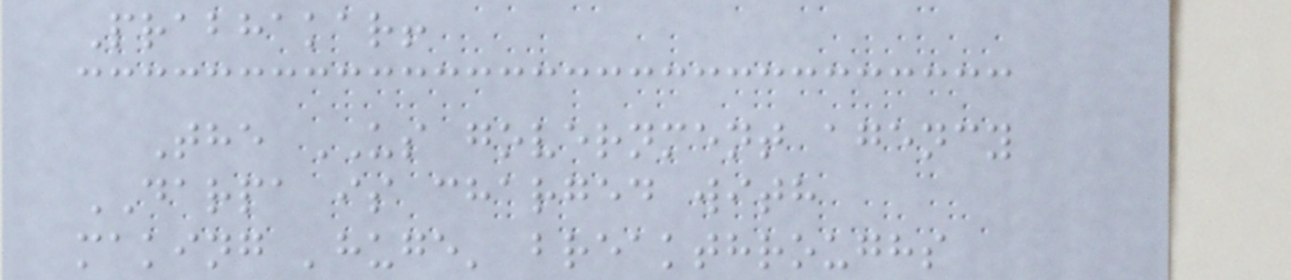Prabhakar!
The US government agency
DARPA is charged with
making 'huge' breakthroughs
